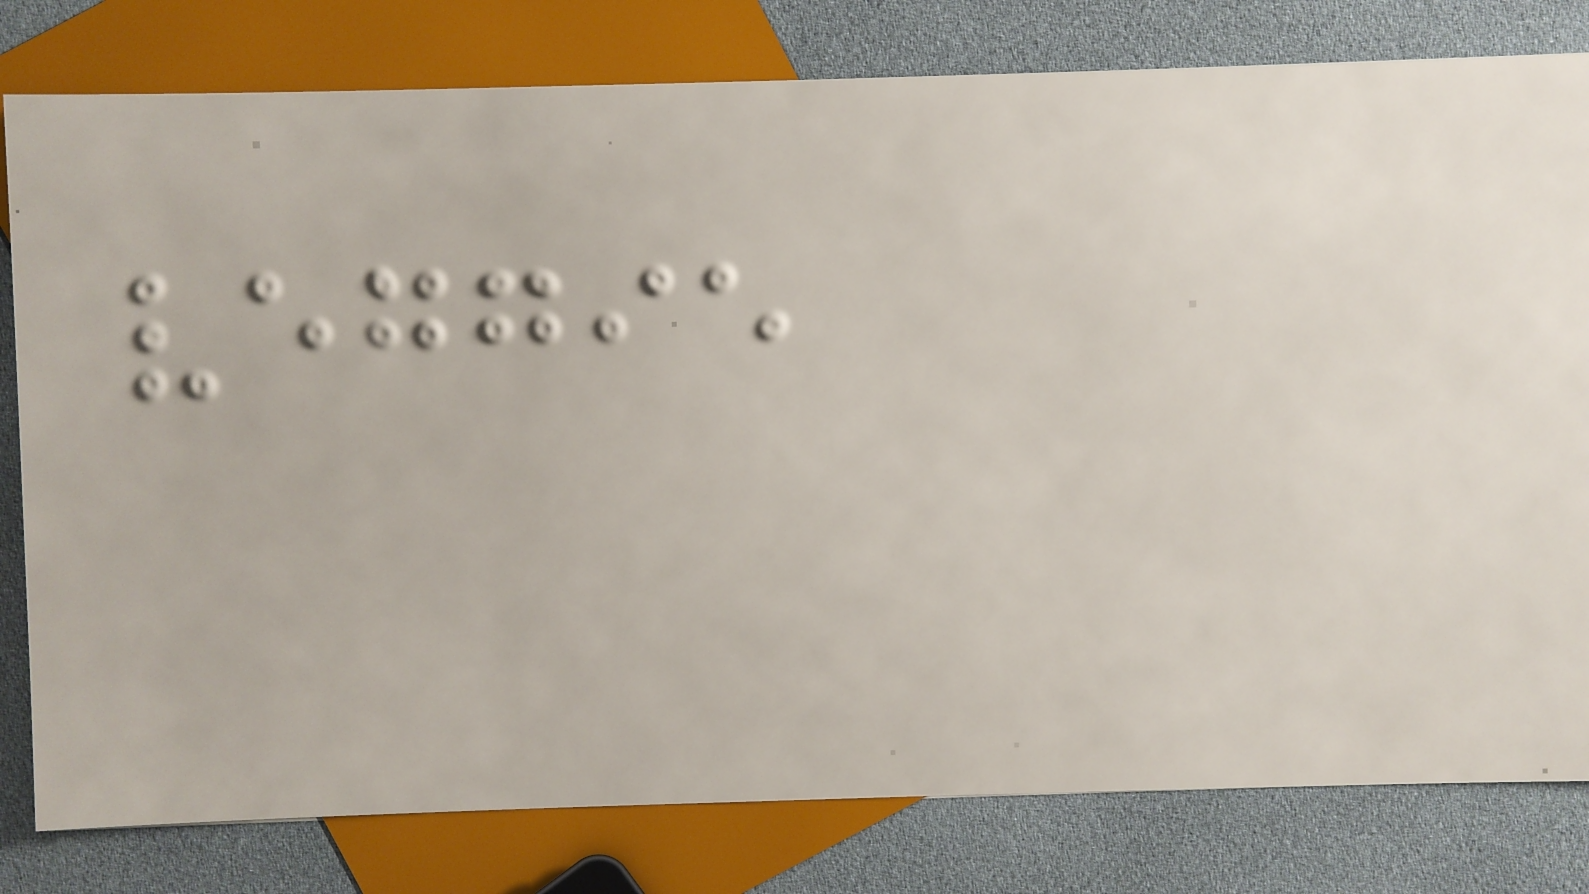veggie
